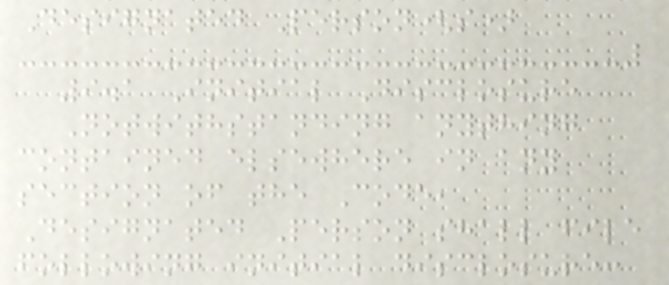Designated Person(s)
9.1 Initial Disclosure
Notwithstanding anything
contained elsewhere in any
section of the Code,
Designated Person shall file
following initial disclosure:
